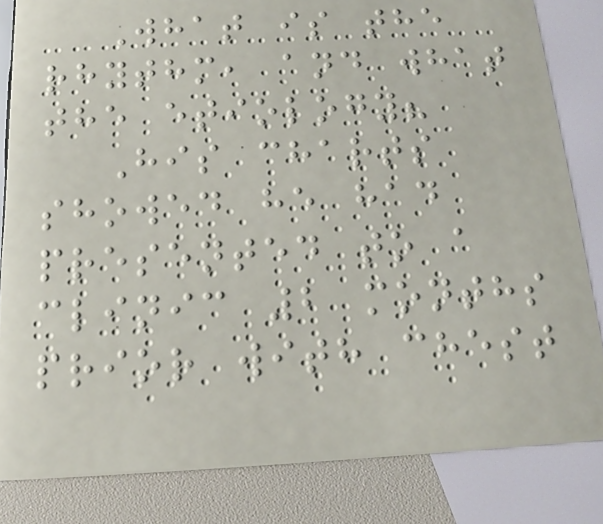What is the
rhythm, and what
the etiology?
His charts
showed he had
presented to a
clinic 2 months
prior with chest
